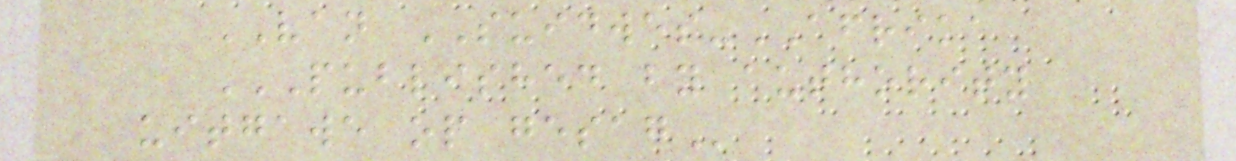VAN SUIDWES-AFRIKA
PUBLISHED BY AUTHORITY
UITGAWE OP GESAG
